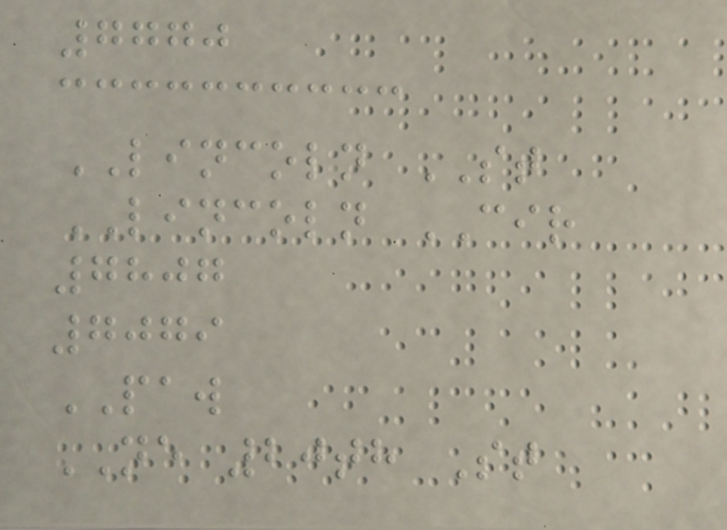7770
LINCOLN ST
LINCOLN CIR
7807
7079
PAW
NE 20th St
